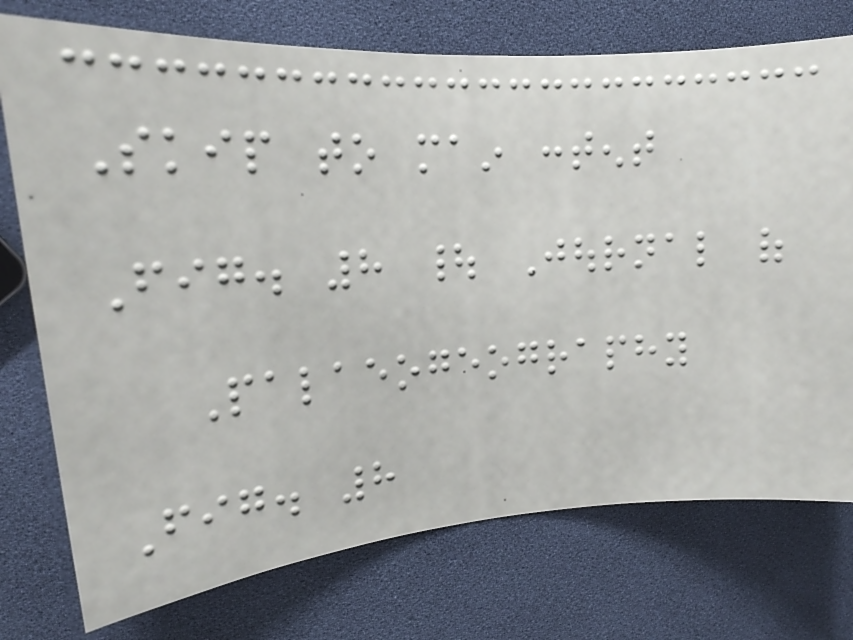Skip to main content
Fig. 8 | Journal of
Palaeogeography
Fig. 8
